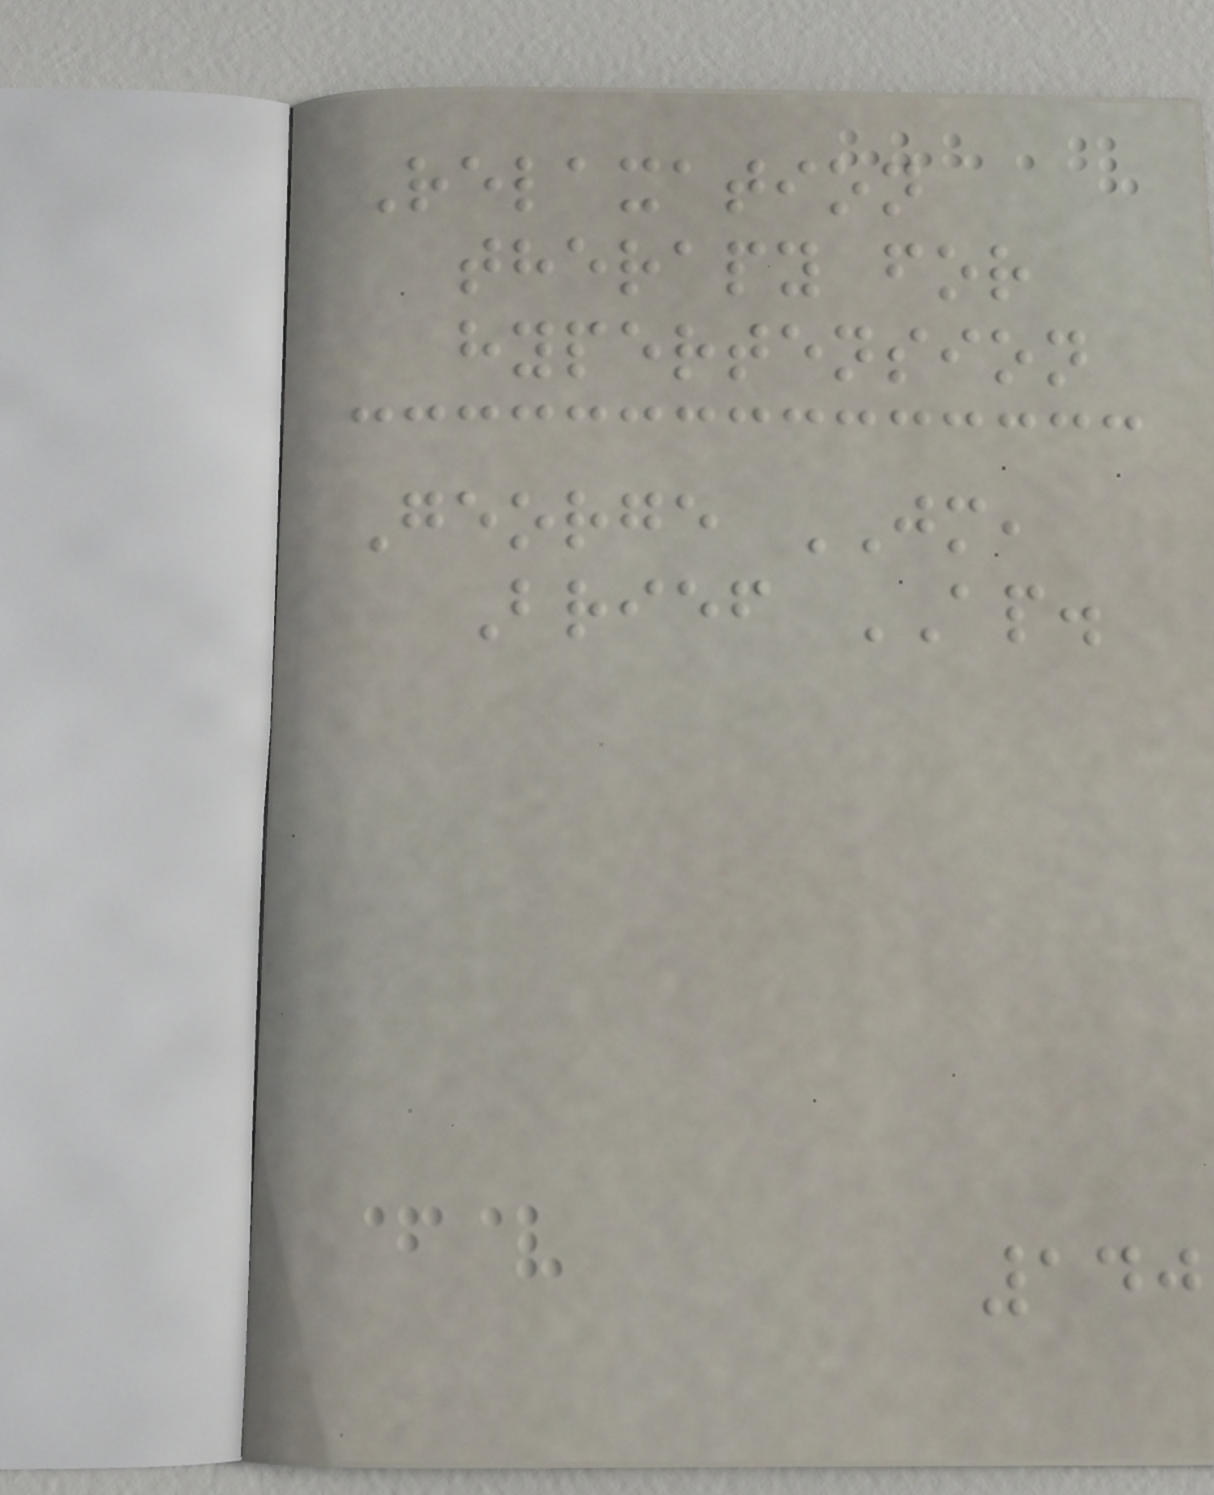Relaxation
therapy for
hypertension
George JM,
Brief AP.
140
